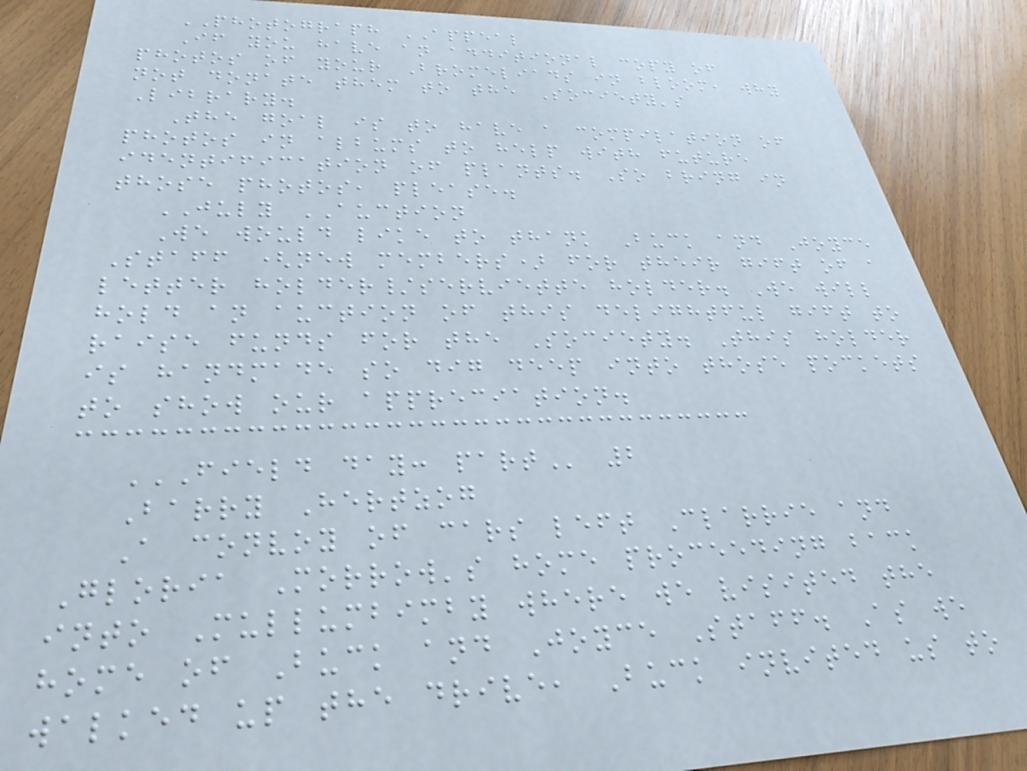PHOTOGRAPH APPEAL
If you have an additional copy of
photos of your Bromeliads in bloom, why
not donate them to the Society's
Library.
The goal is to have a compilation of
photos in albums to help with future
identification of plants. So bring in
those photos, please.
JULY AUCTION
We would like to thank Buck and Joyce
Staff (new members) for their gift of a
letter holder/serviette holder. We will
hold an auction of this delightful gift to
raise funds for the Society. This holder
is handmade so dig deep into those pockets
to show our appreciation.
FIELD DAY: PART 2
Barry Hertzog
A convoy of cars left Clarrie and
Gloria Morrow's home proceeding back
into Mullumbimby where we visited the
home of Buck and Joyce Staff. As we
walked up the drive, Buck invited us to
